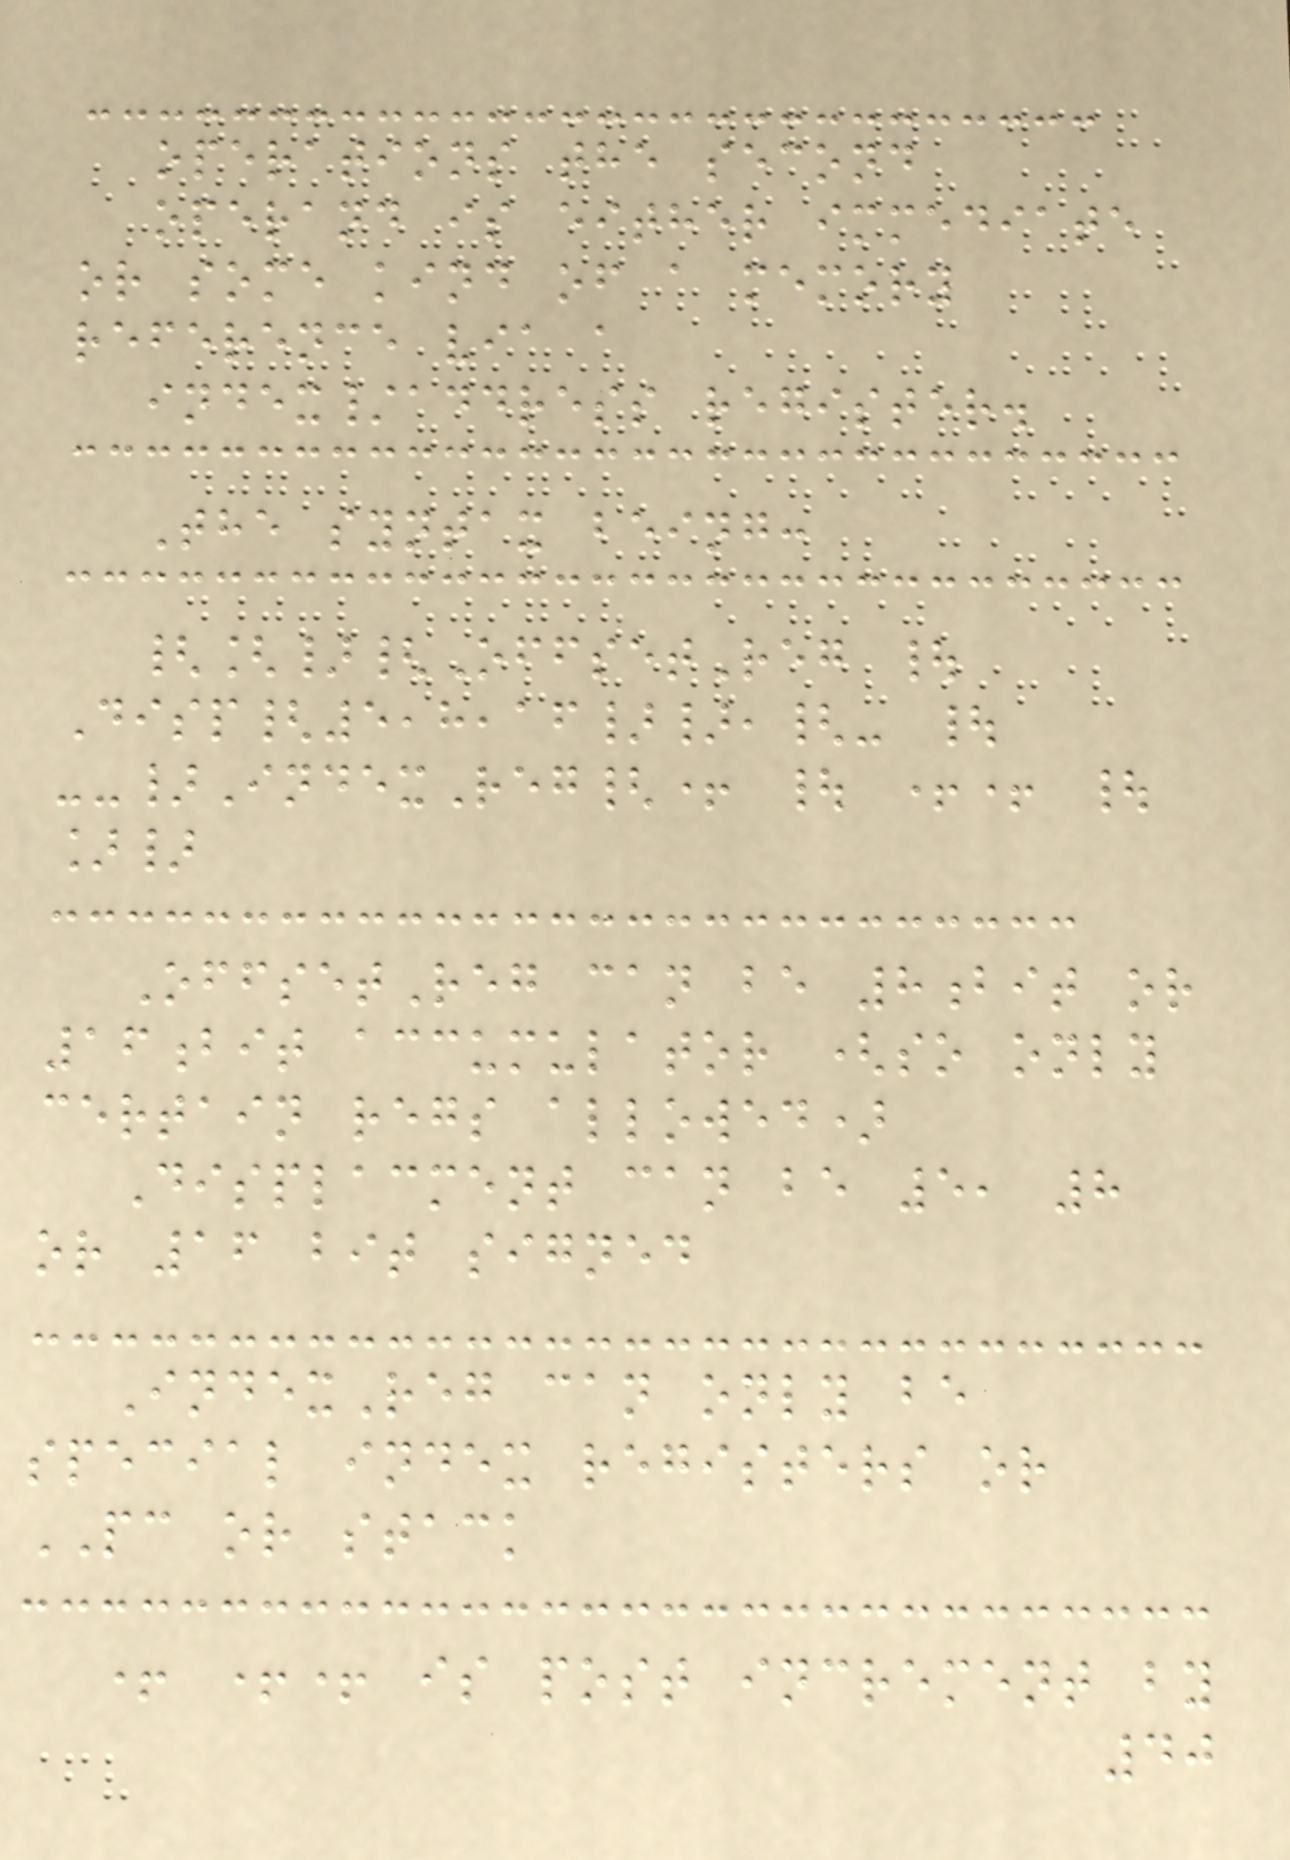operations the second
operand is either immediate
or some kind of a memory
reference via a
index/address register.
The syntax being:
{[}{OffsetReg |
Disp{5,8,16}},{- |
--}IndexReg{+ | ++ |
]}
OffsetReg can be 8bit or
16bit accumulator (so only
certain regs allowed)
Displacment can be 5, 8
or 16 bit signed
IndexReg can only be
special index registers or
PC or stack
+ ++ is post increment by
40
